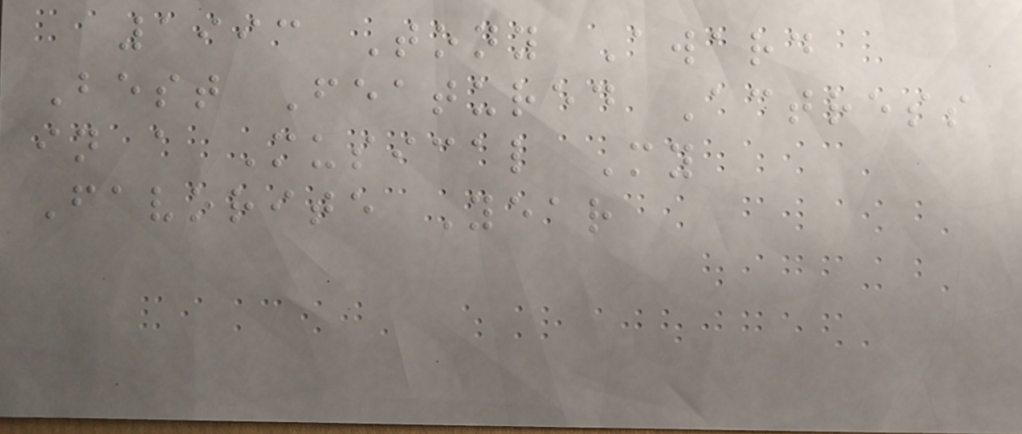1993 Tony Award
Best Featured Actress
in a Musical My
Favorite Year
